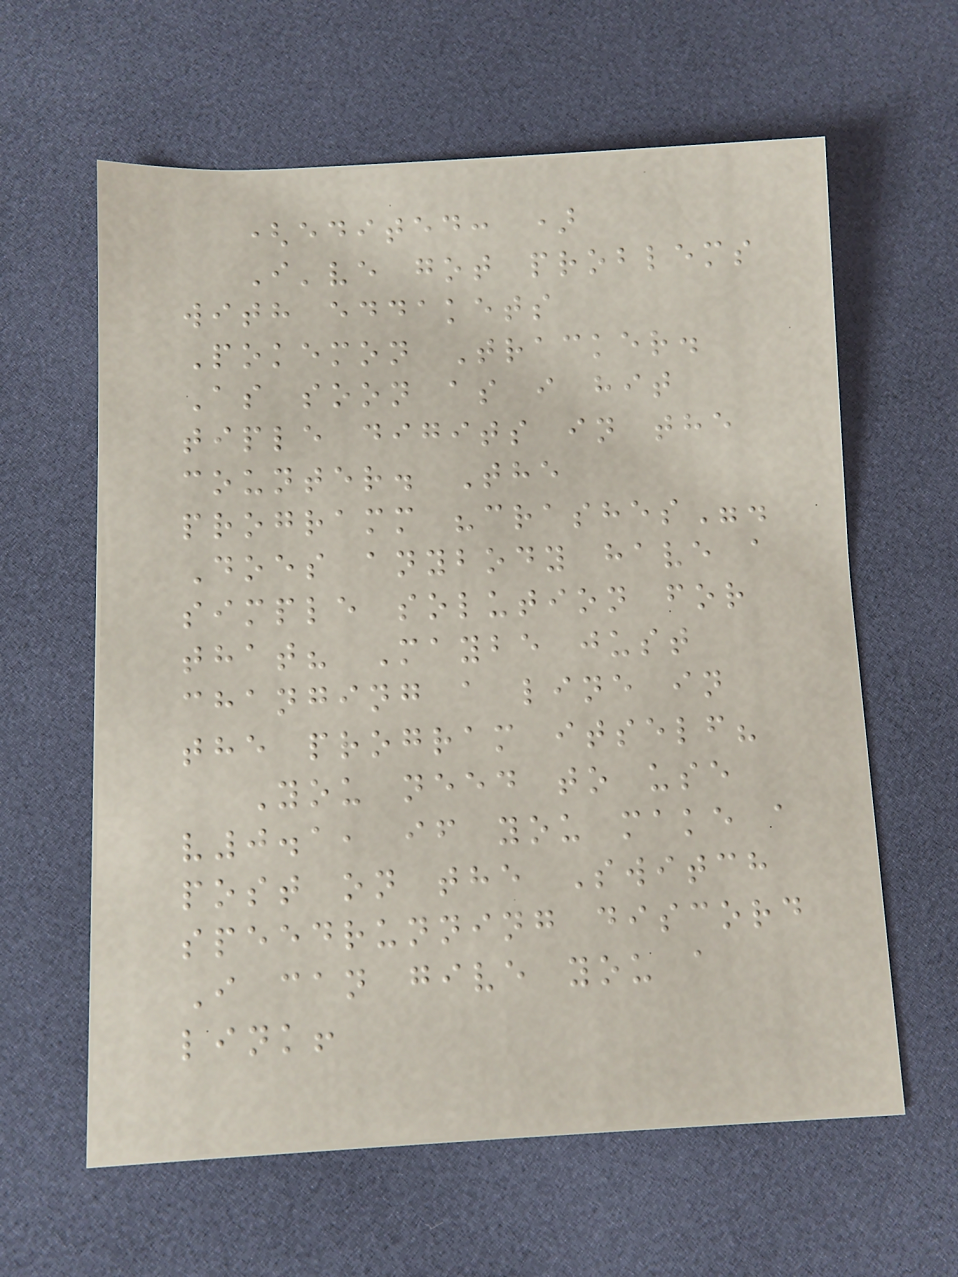(edited: )
I've got problems
with eddakets
Pokemon Tracker.
As soon as i hit
tiple digits in the
counter. The
programm "crashes".
Does anybody have a
simple solution for
that? Maybe just
changing a line in
the program itself?
You need to use
v0.1, if you make a
post on the Switch
speedrunning discord
I can give you a
link!
